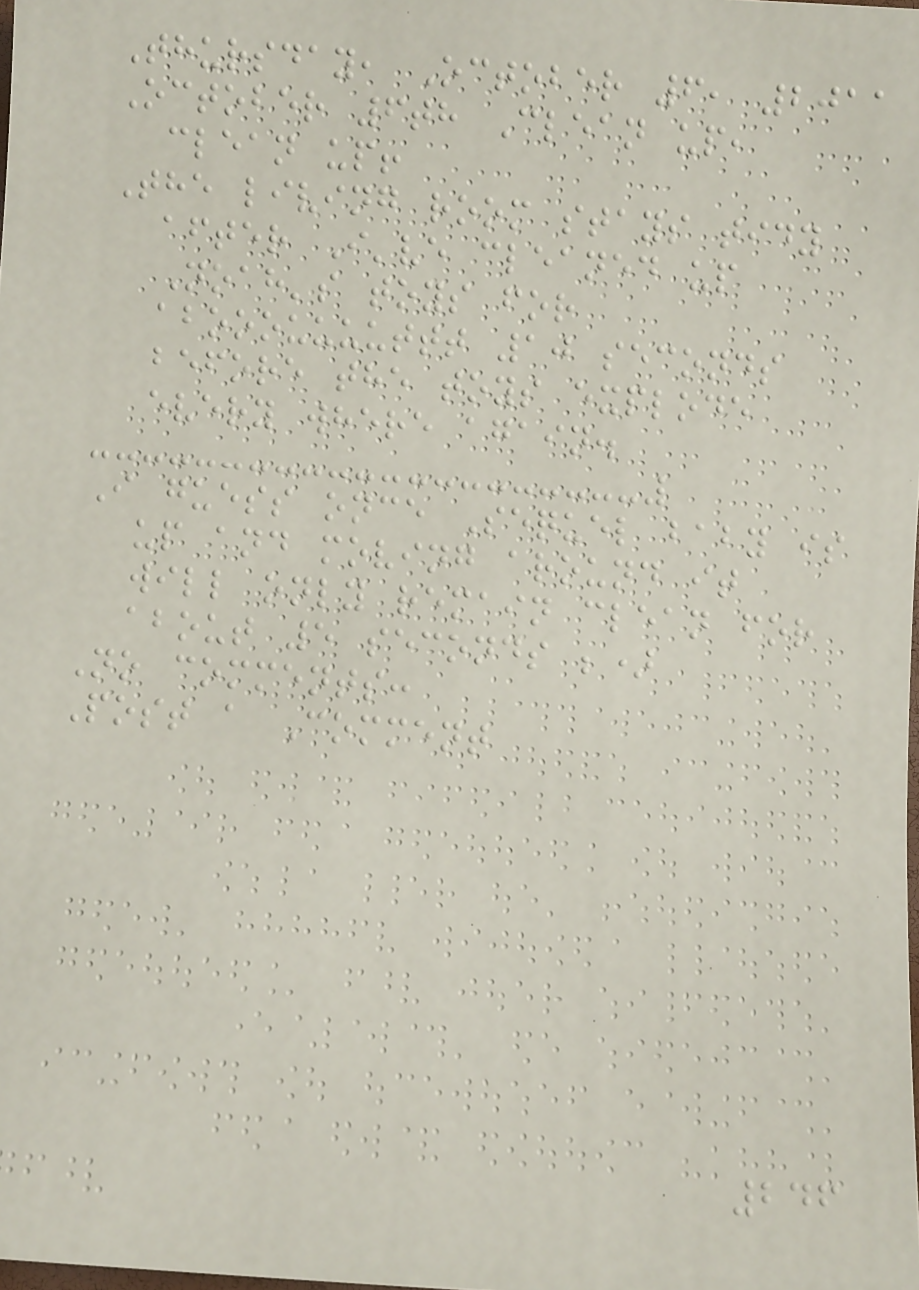Thursday, October 6, 2011
October 6th Clean up,
clean up!
The living room stays tidy
after I've cleaned up
Noah's toys for
abooouuuuttt 10 seconds
before the toys explode
every where again.
I guess once Sequel baby is
up and moving around it
will only remain clean for
about 5 seconds ;)
No comments:
Post a Comment
246
